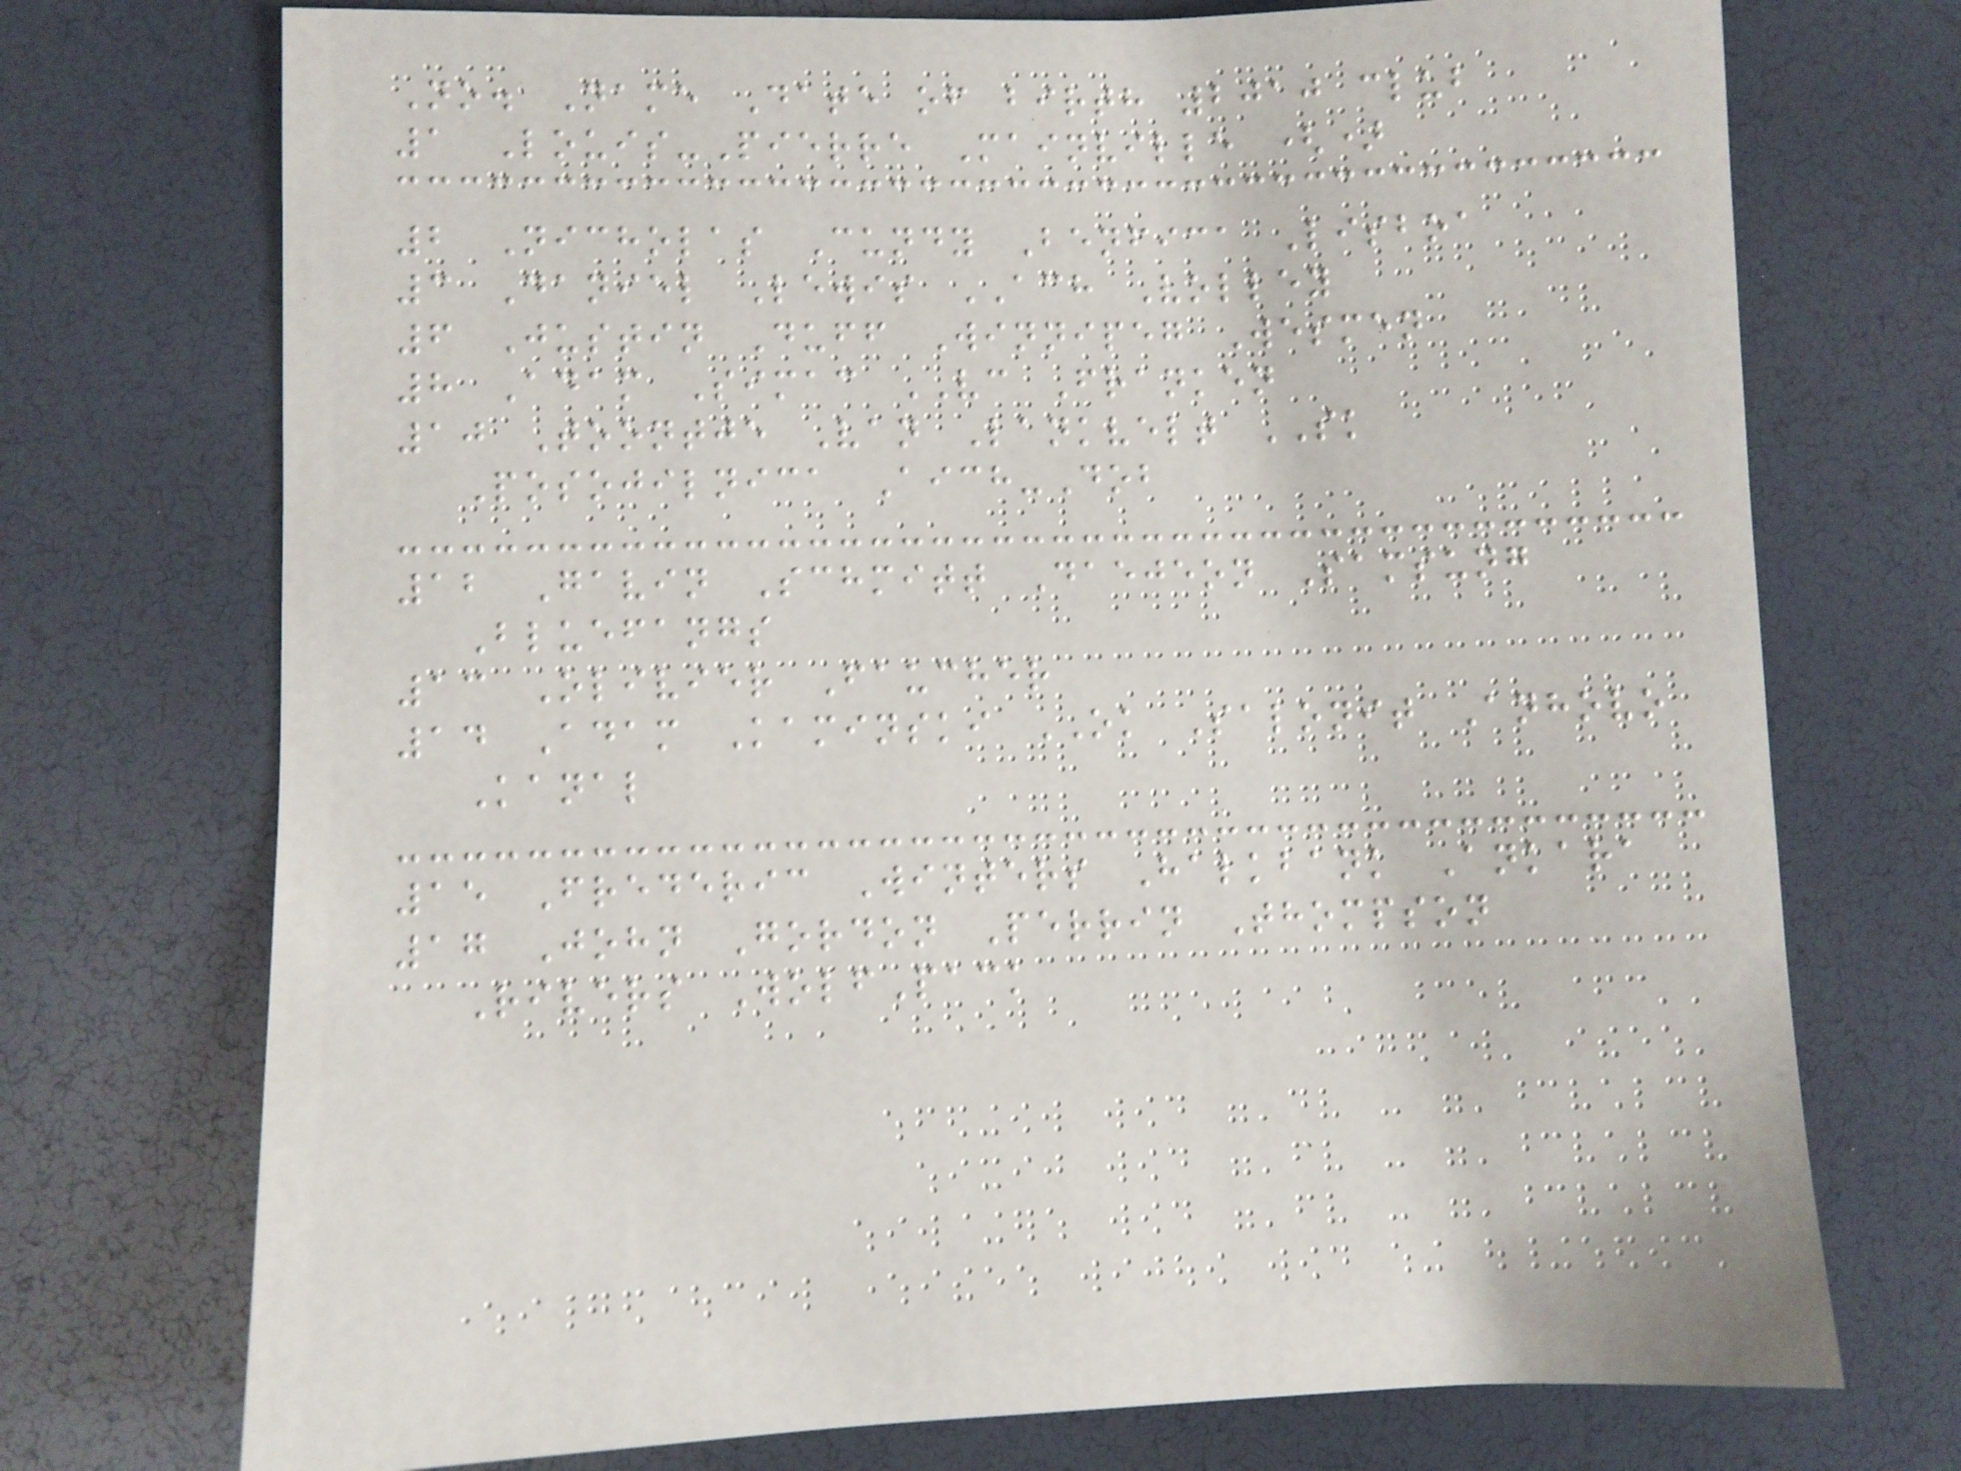No. Name Date of birth 2010 club
1 Louis-Pierre Mainville ()
2 Nicholas Cundy Benfica Lisboa
3 Daniel Lewis ACH Volley
6 Justin Duff Winnipeg Wesmen
8 Adam Simac VC Franken
10 Toontje Van Lankvelt SK
Posojilnica Aich-Dob
12 Gavin Schmitt Daejeon Samsung
Bluefangs
13 Olivier Faucher
14 Adam Kaminski OK Salonit Anhovo
Kanal
15 Frederic Winters Halkbank Ankara
17 John Gordon Perrin Thompson
Rivers WolfPack
